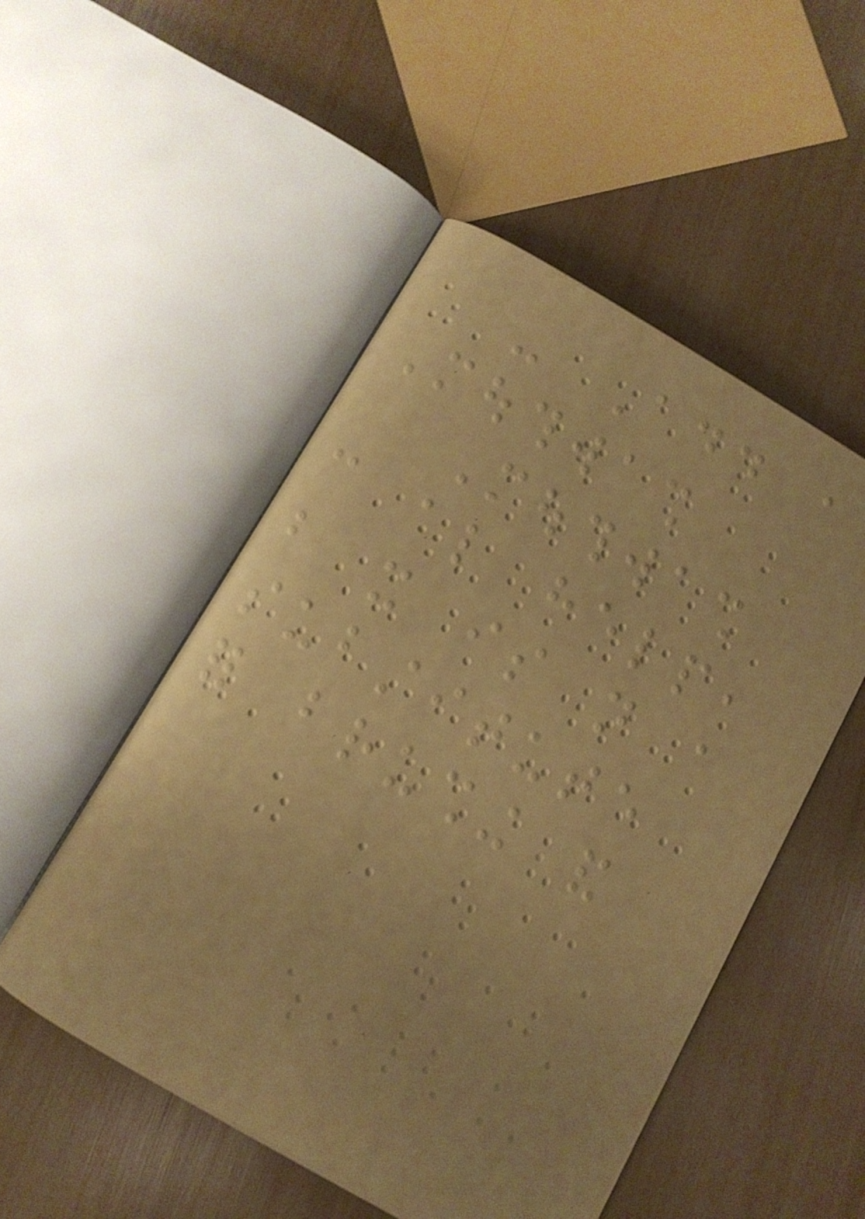- Add a
Mouthwash
Mouthwash
can also help,
but it is not a
substitute
for brushing and
